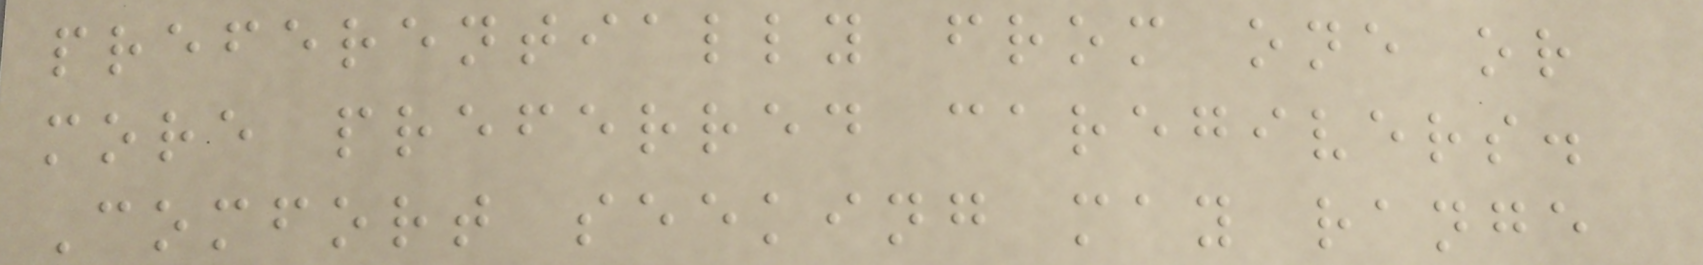preferentially from one or
more preferred caregivers.
Comfort seeking may range
